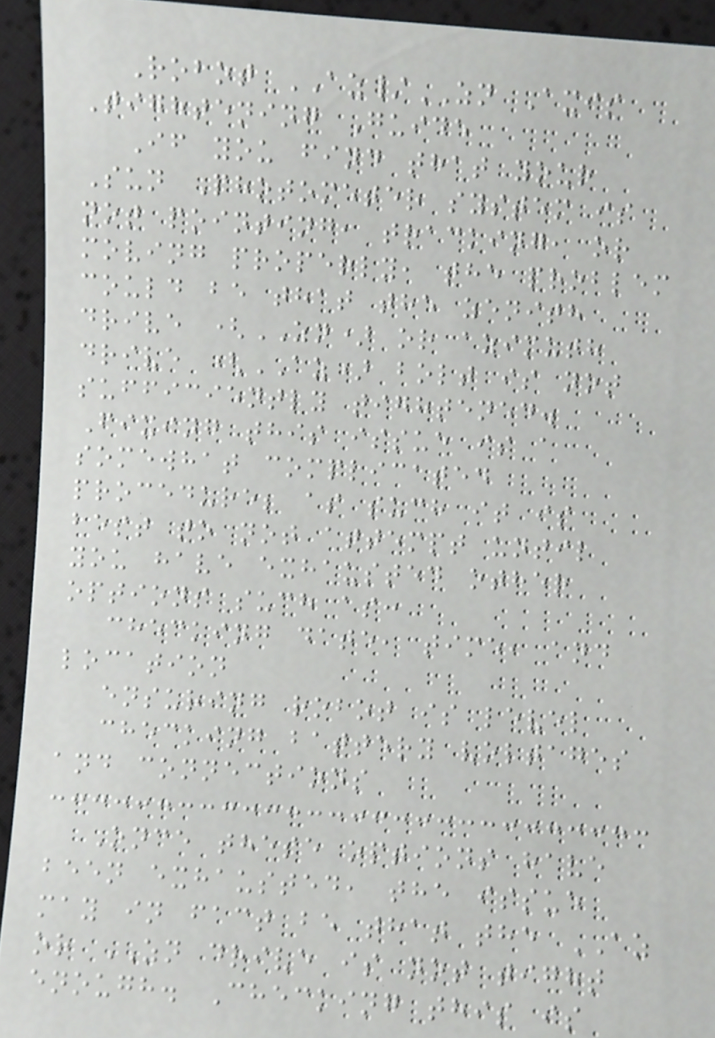Robot AZ/ZN Axis
Tightening Guide
If you find that your
Sun Photometer system is
not pointing, tracking, or
moving properly, the problem
could be that the zenith
drive (ZN) or azimuth
drive (AZ) bolt is not
sufficiently tightened.
Fixing this issue is a
somewhat complicated
procedure; as such it is
best to not attempt until
you have exhausted other
options such as:
checking date, time, and
location
ensuring robot is level
checking battery voltages
and connections
Once these options have
been exhausted, the issue
may in fact be that the AZ
or ZN drive is not tight
enough. Checking this is
